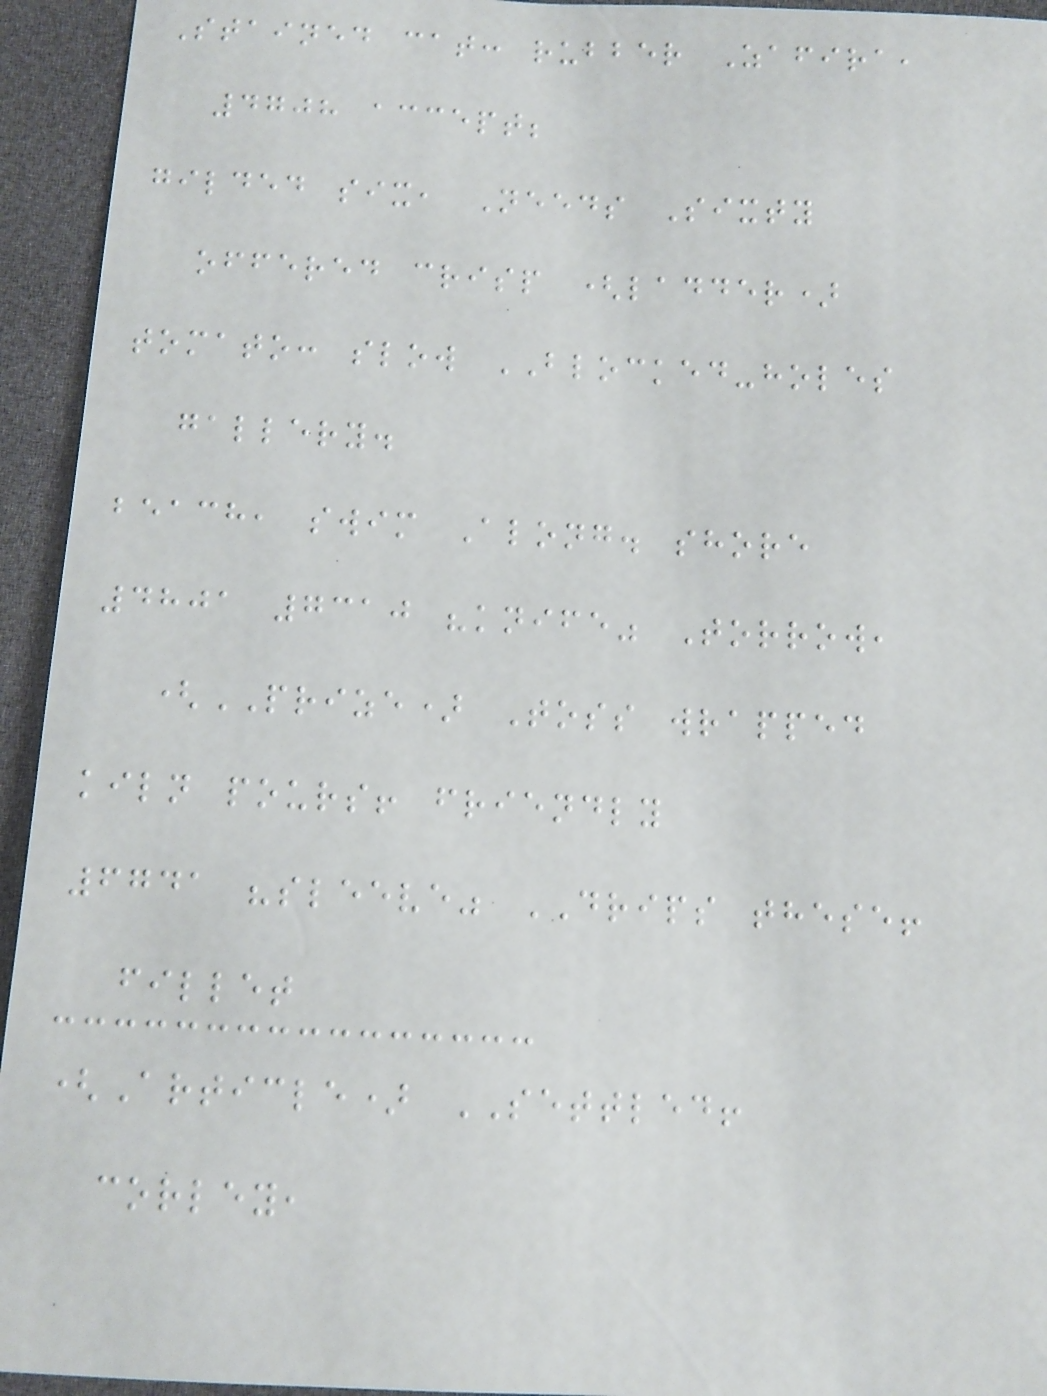Stained cat: rubber Zafira,
4708 accept;
gilded six, Needs Sixty
offered crisp (ladder)
tomato: slow BLOCKED-holes
gallery.
beach, swim Along. shore
4801 7310 "knife" Torrow,
(PRIZE) Toss wrapped
kiln pours! friendly
6741 "sleeve" DRIPS these!
fillet
(Article) SETTLED!
corley,
